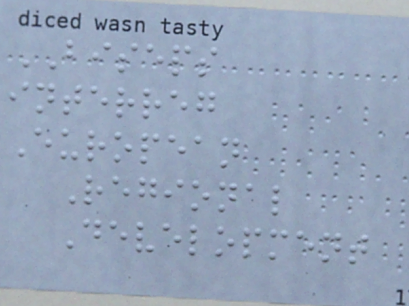BISEPS
interreg
European
Regional
Development
